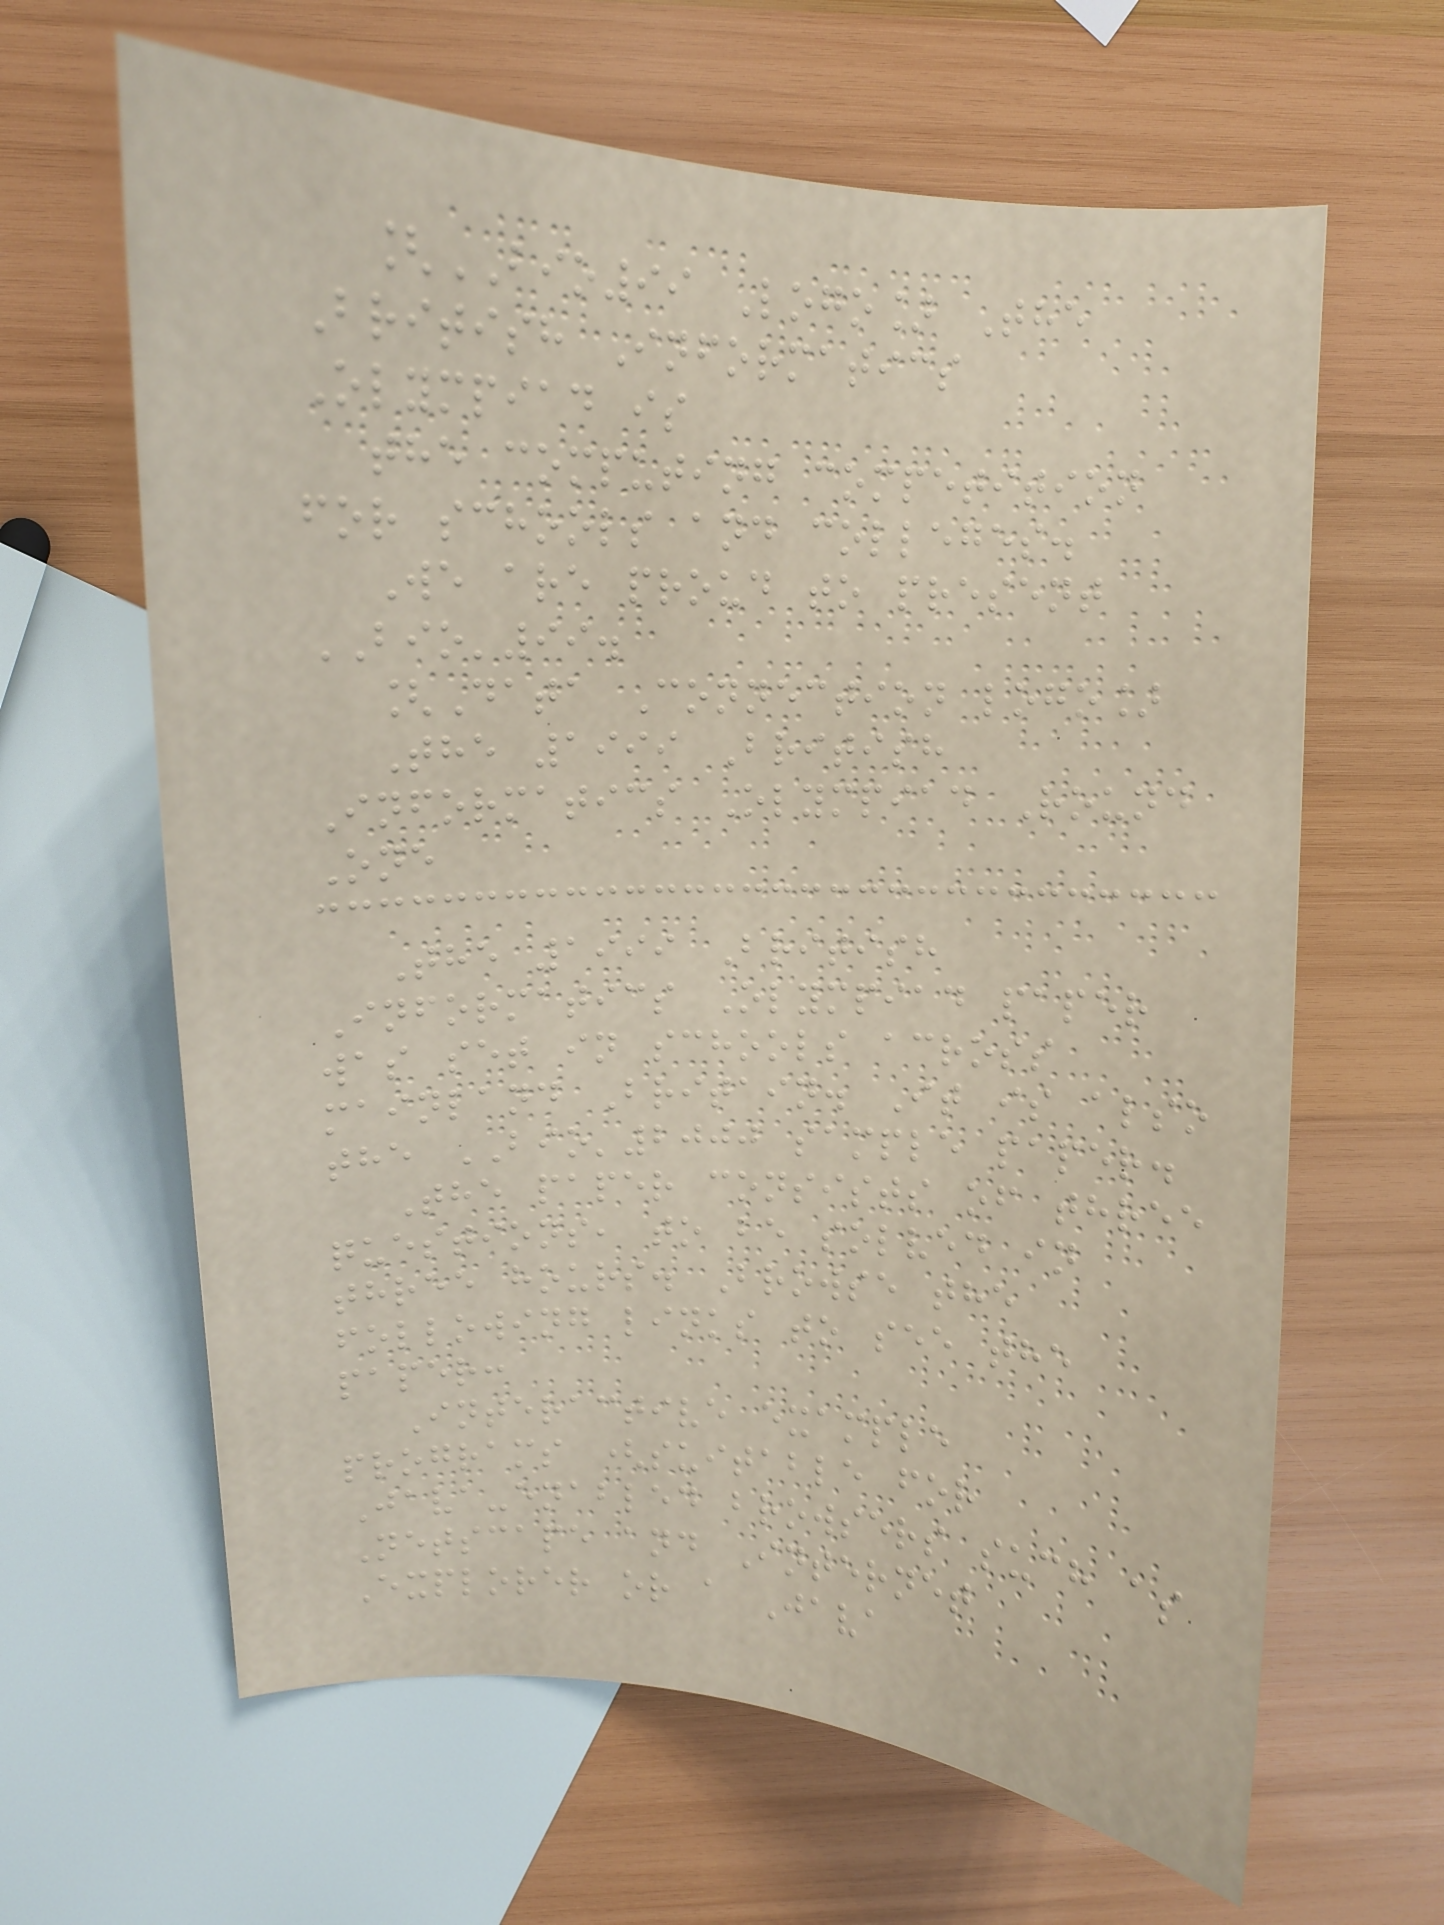[BIO99 Logo] The
British Informatics
Olympiad is
the computing competition
for schools and colleges.
We are proud to present
BIO'99.
[Data Connection logo]
The 1999 British
Informatics Olympiad Round
One
The 1999 British
Informatics Olympiad paper
was set in schools across
mainland Britain. It is also
the BIO'2000 sample paper.
The paper consists of three
questions, to be solved in
three hours. Browse the
following links to see the
paper:
Interactive example
programs (suitable for
Java-enabled browsers such as
Netscape and Internet
Explorer or a Java
